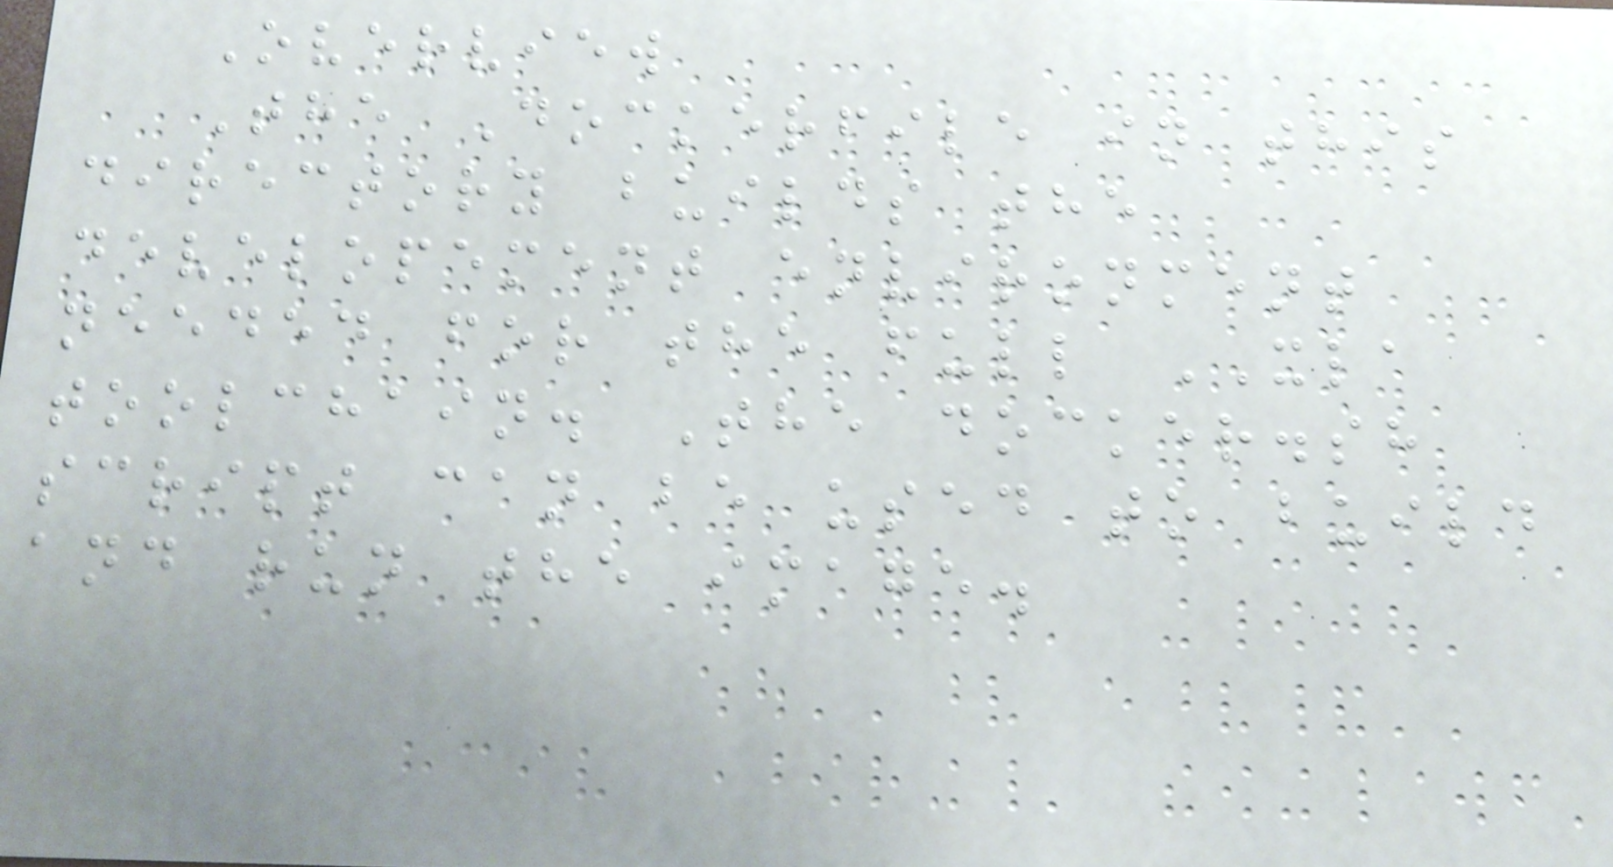Overview
The Dockerfile in this
directory builds the
developement environment
needed for the full XLA
toolchain. The docker.sh
script can be used to build
and run the image.
